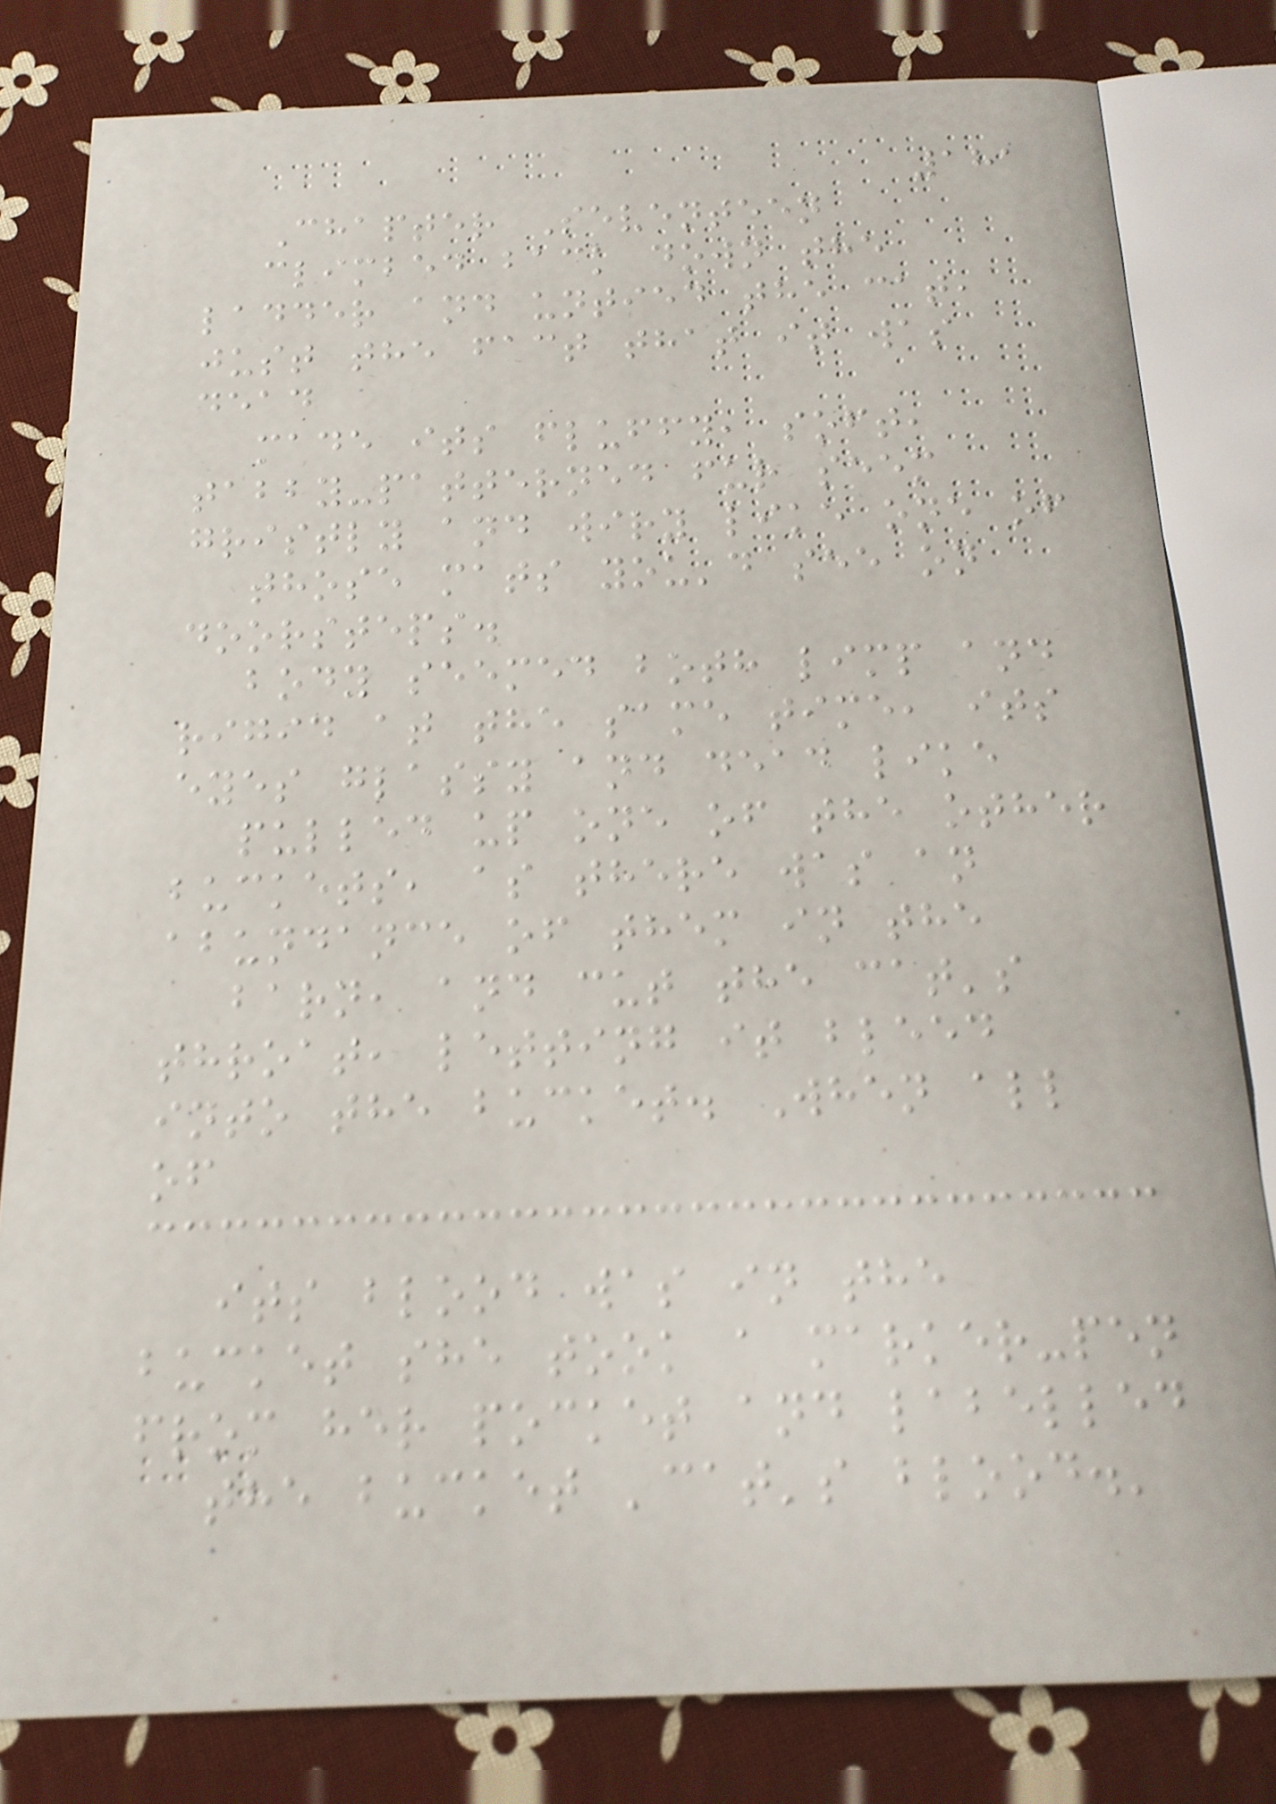181
Chapter Seventeen
climbed back down the
ladder and untied the cat,
just the fact that it was
dead
made its fluffy, soft,
tabby-patterned fur seem
gristly and wiry like one of
those mats you'd see on
doorsteps.
body seemed both limp and
rigid at the same time, its
eyes glassy and dead like
pulled up one of the other
buckets, as there was an
abundance of them in the
barn, and cut the cat's
throat, letting it bleed
into the bucket. When all
of
its blood was in the
bucket she took a marker-pen
from her pocket and labelled
the bucket 'cat's blood.'
